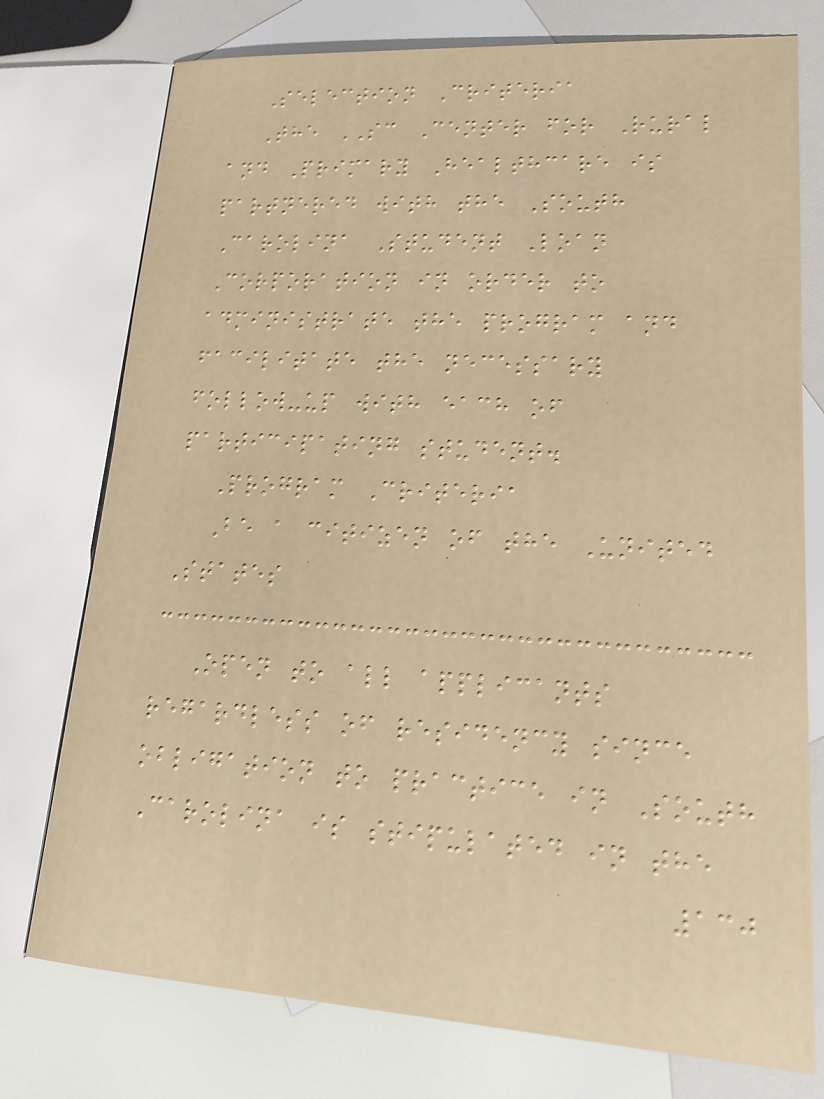Selection Criteria
The SC Center for Rural
and Primary Healthcare is
partnered with the South
Carolina Student Loan
Corporation in order to
administrate the program and
facilitate the necessary
follow-up with each of
participating student.
Program Criteria
Be a citizen of the United
States
Open to all applicants
regardless of residency since
obligation to practice in South
Carolina is stipulated in the
130
